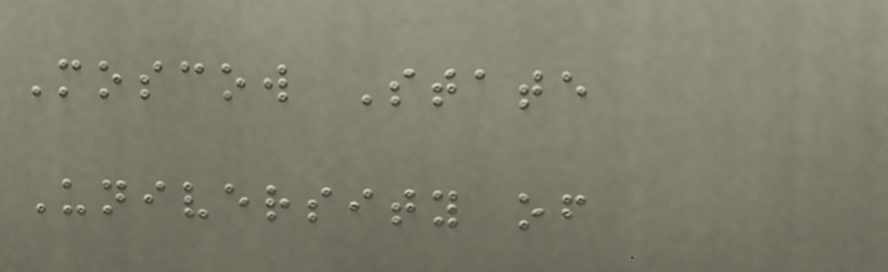Moscow State
University of
